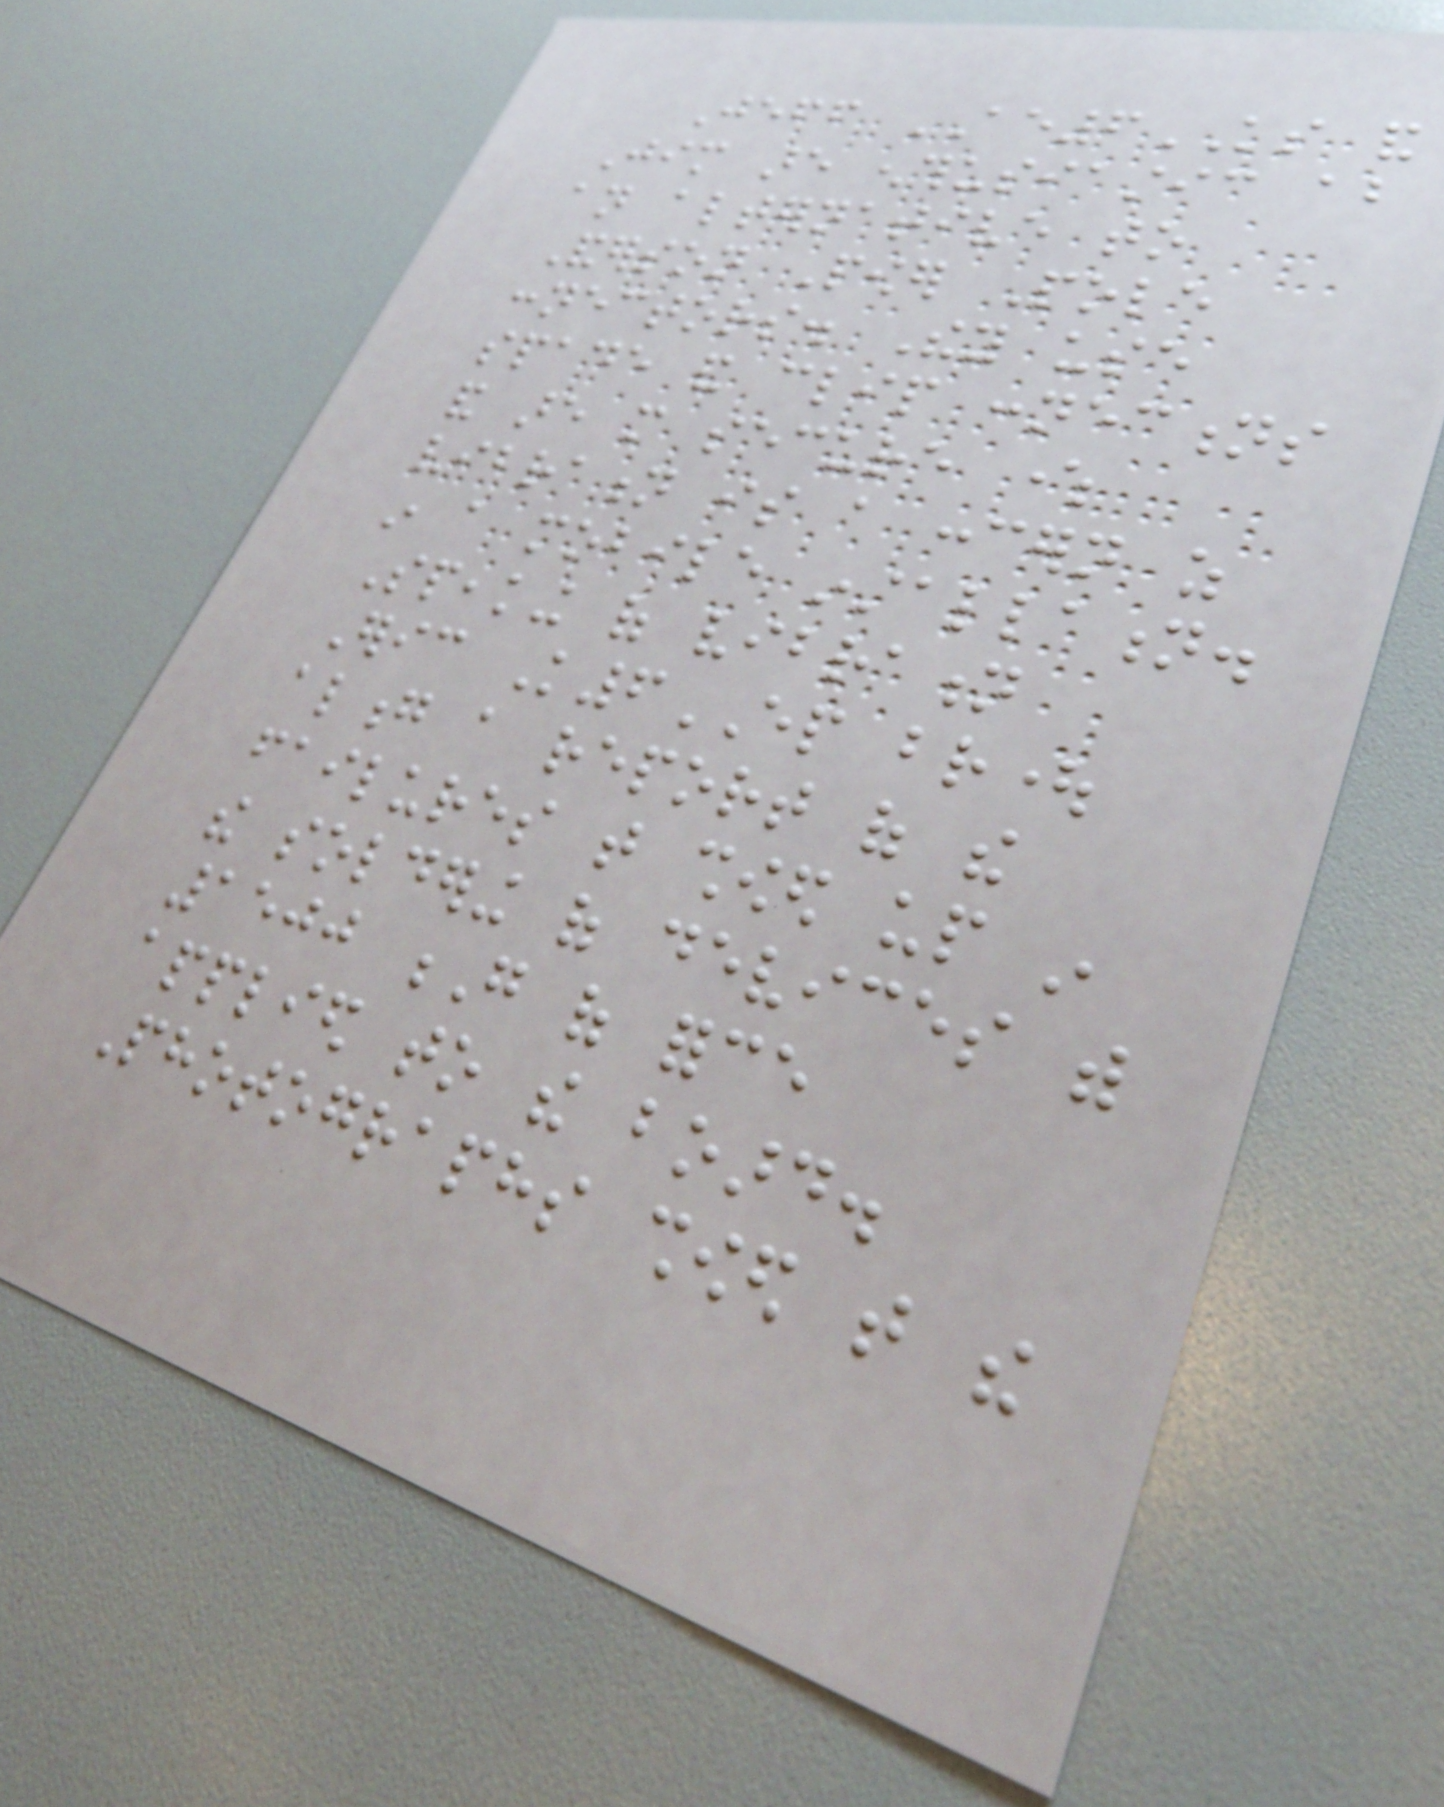Jeff AE6KS and
Jim are enthusiastic about
an alternative to
Anderson Power Pole
connectors. They use
spade and clip connections
and are more secure where
vibration is a concern as
in a mobile installation.
Speaking of vibration
Eric K6EP brought
along a report of the
failures that showed up in
the soldering of devices with
1500 G of force
applied to the board.
Photographs showed that the
